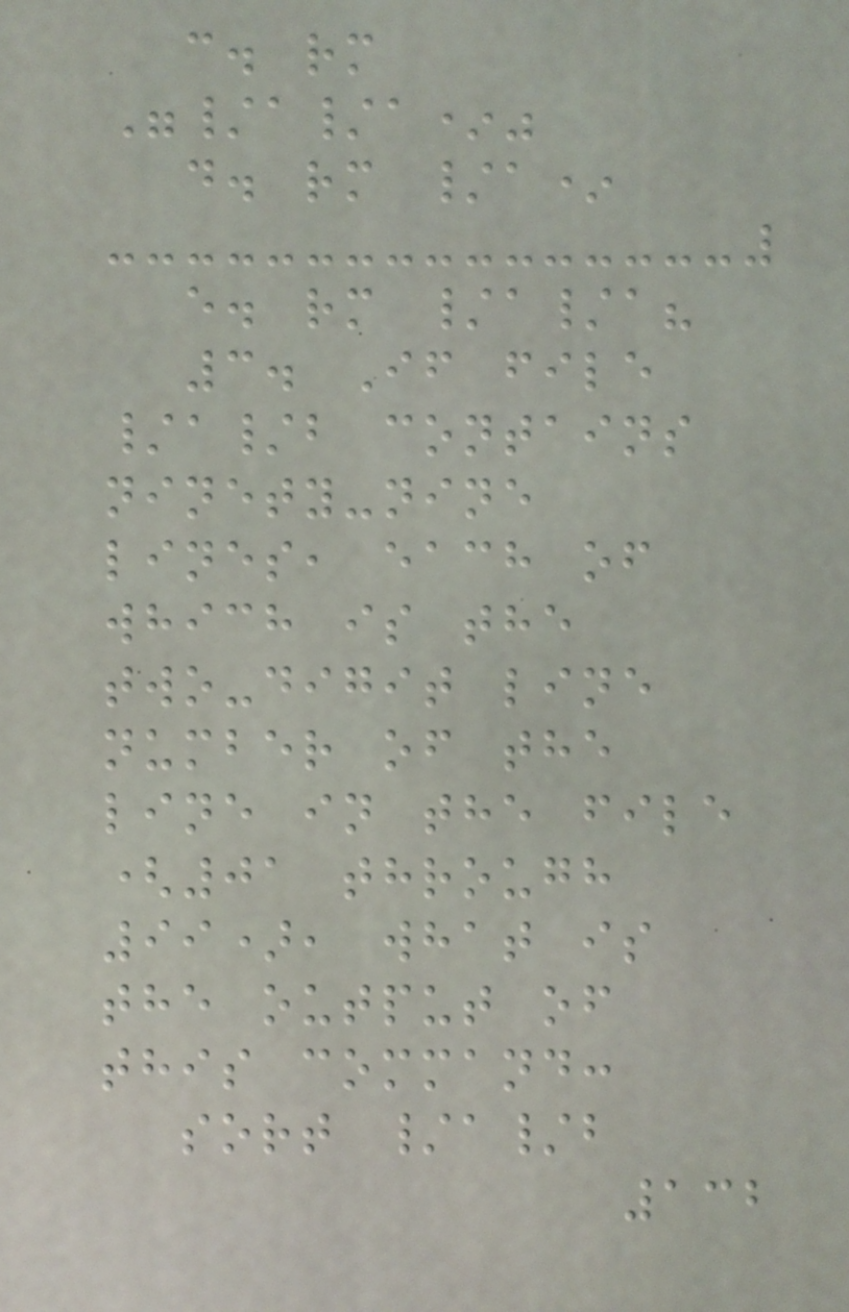c. rm
"/a/a*"
d. rm /a*
e. rm /a/a?
3. If file
/a/b contains
ninety-nine
lines, each of
which is the
two-digit line
number of the
line in the file
(01 through
99), what is
the output of
this command:
sort /a/b
132
